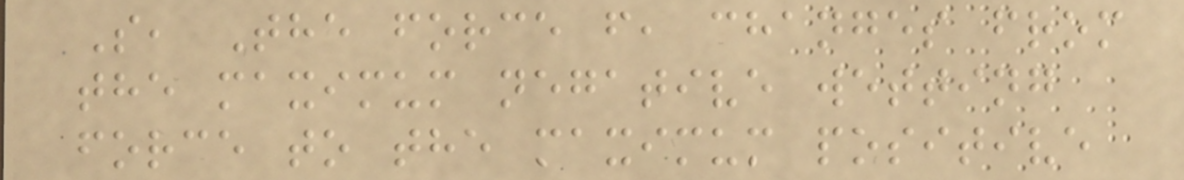S, The force f, changes from
the maximum negative wetting
force to the maximum positive
